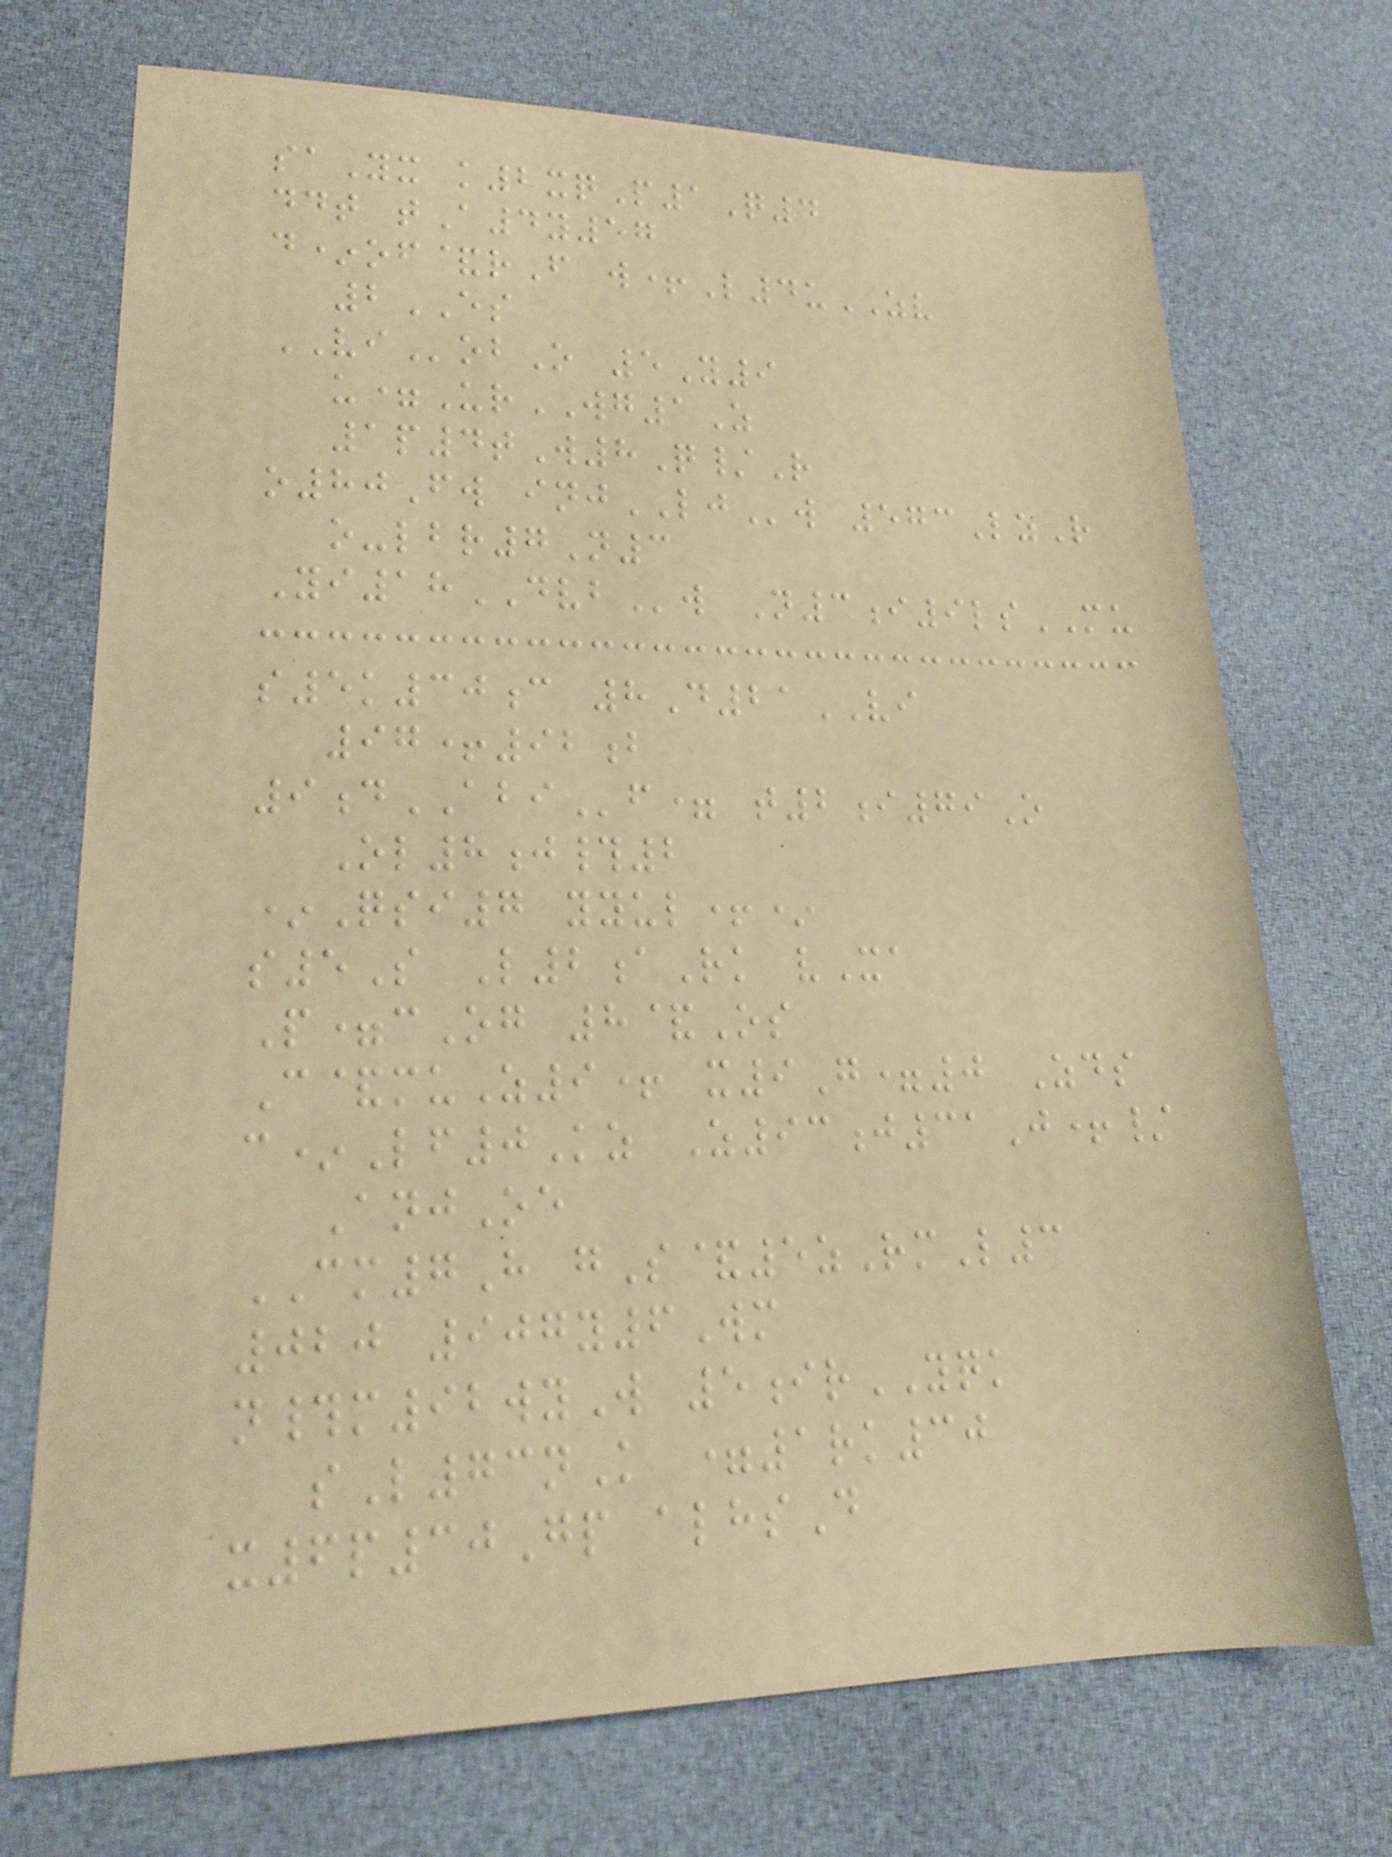saYx k2xqP1Q4
ddt tA4y57
d*of&rF w+L4uZV
2ES
VIobO 5Y9
u=UrWG1Z
1p4tW8Q/R
o80Fw injLJw 573LzR
o-lbr7N3
Yi18DVBw N3i9lsMU
s5k30c 8D21VI
97+92b
9dABIf= t2i79O
Ol8j#2
*Qsi7 yyul+*
s5S L2aRk vXa
P=cOg 8&Os
C&muZ9+ x9G=0 Zds
c*Lf0Kz Z93j31J+/
AnjOe
CM7H gS&5zRmL3
020 907y6Wm
n#m92wyW 5irYQK
sL73nK =1rk30
x6p30Gp alhsD
